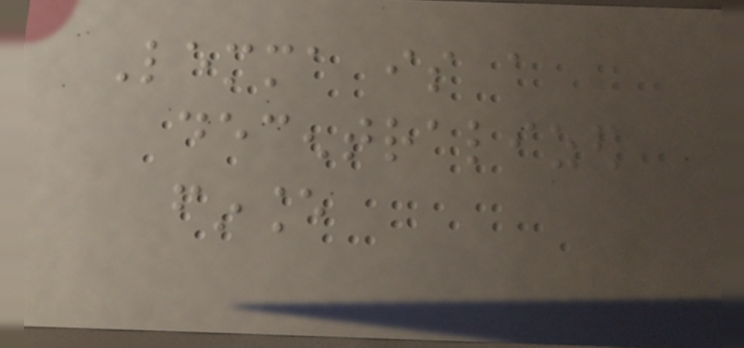Lemma is a
decentralized
finance
